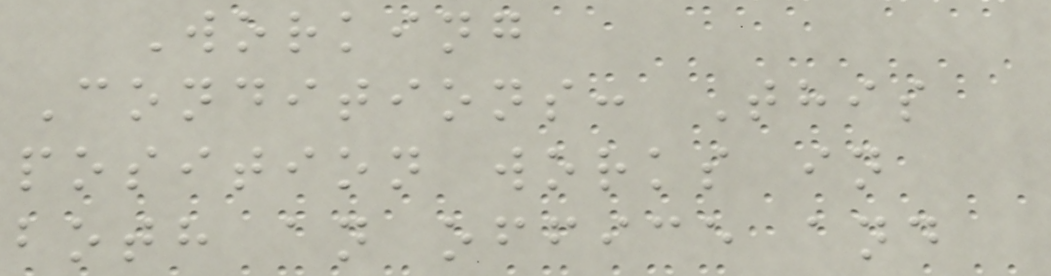Working
Conditions: This
position works in
both an office and
